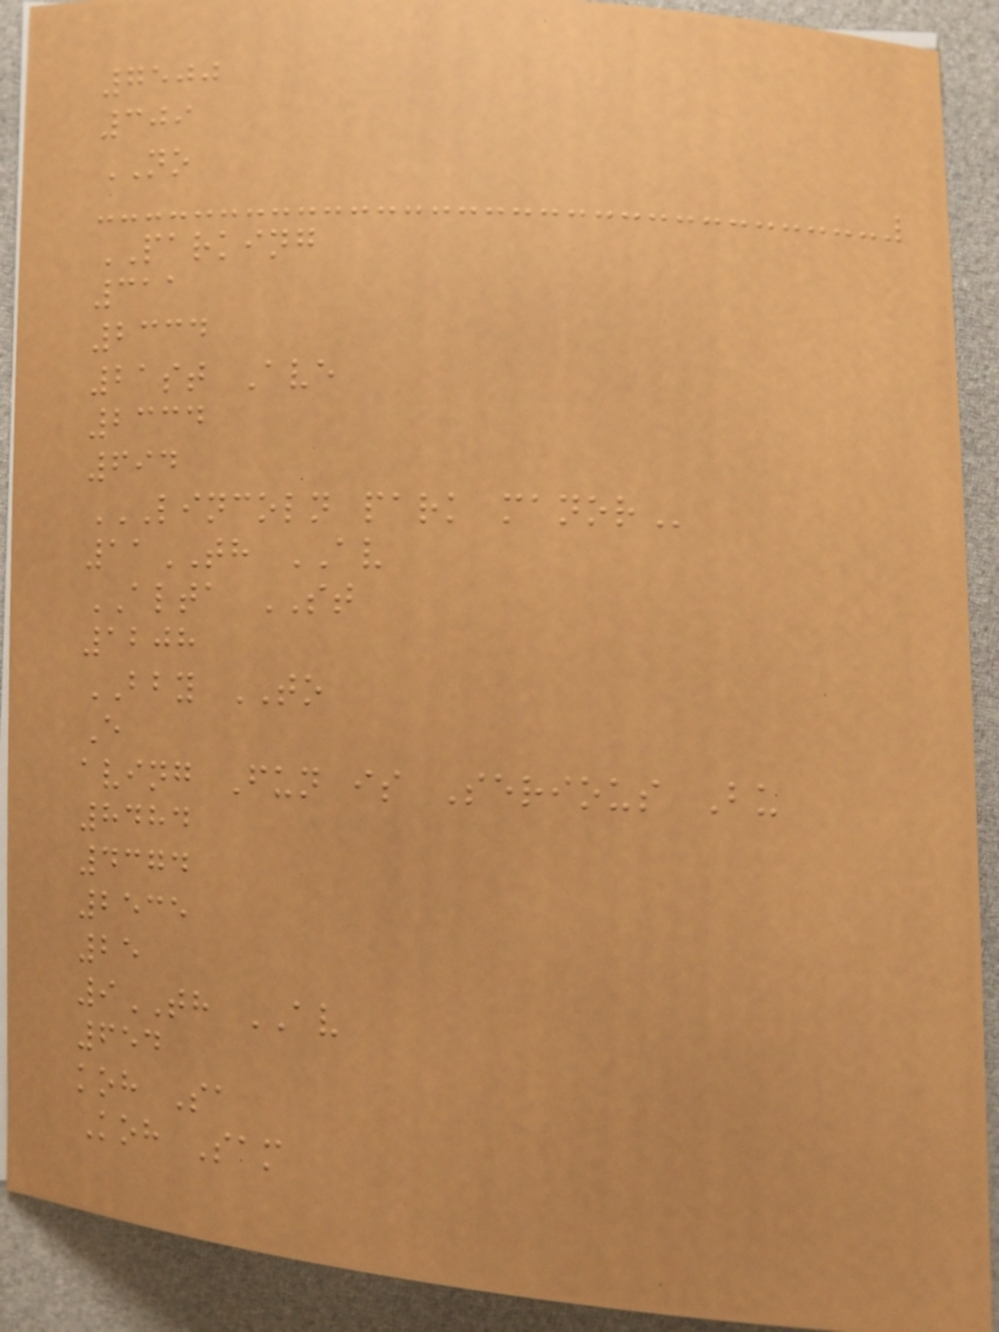7500
309
NO
PARKING
311
2334
21st Ave
2334
694
LINCOLN PARK MANOR
11TH AV
ALTA ST
1208
BBY TO
E
aving Fun is Serious Bu
8484
4374
2535
25
9TH AV
654
koh Sa
Koh Sam
